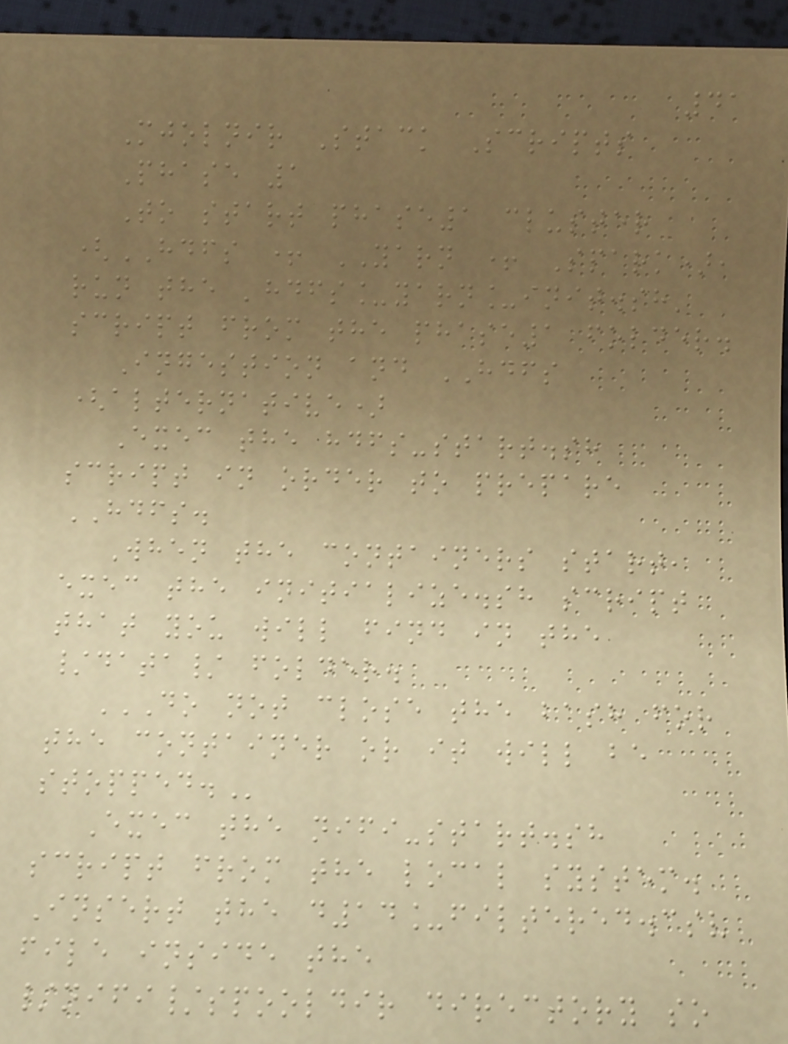41
Mjolnir Stack Scripts
Phase 1
To start phase1 cluster
(HDFS + YARN + Spark),
run the 'hdfs_yarn_init.sh'
script from the phase1 folder.
Ingestion and HDFS
(alternative)
Exec the hdfs-start.sh
script in order to prepare
HDFS.
When the containers start,
exec the initialize.sh script
that you will find in the
/data/ folder.
DO NOT CLOSE THE BASH FOR
THE CONTAINER OR IT WILL BE
STOPPED.
Exec the nifi-start.sh
script from the local system.
Insert the d14_filtered.csv
file inside the
/nifi/spooldir directory so
